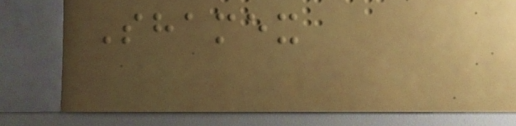Shamex
